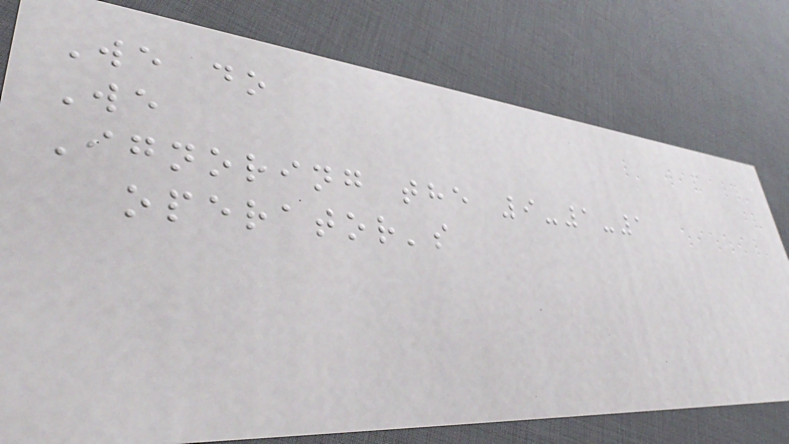We do
We
Ignoring the 9-1-1
operator's
